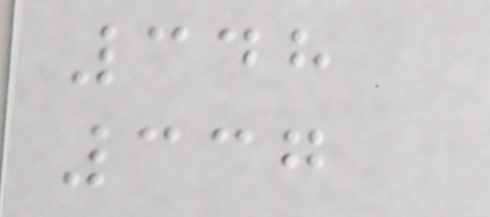348
337
